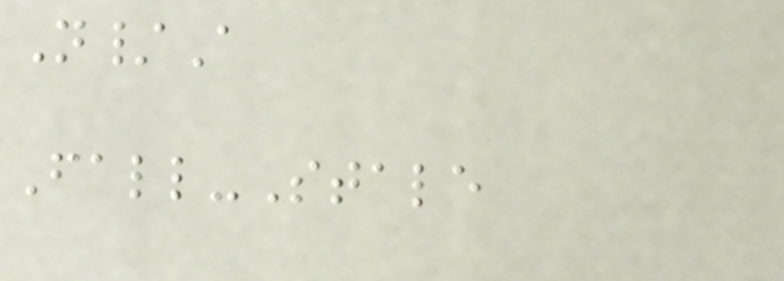N/A
Fall-Stale
